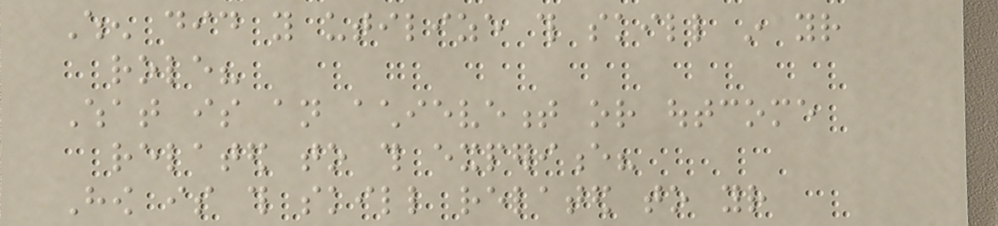When did you utilize this skill in your
role?
What is an achievement or outcome
related to this experience?
How is this skill related to your
